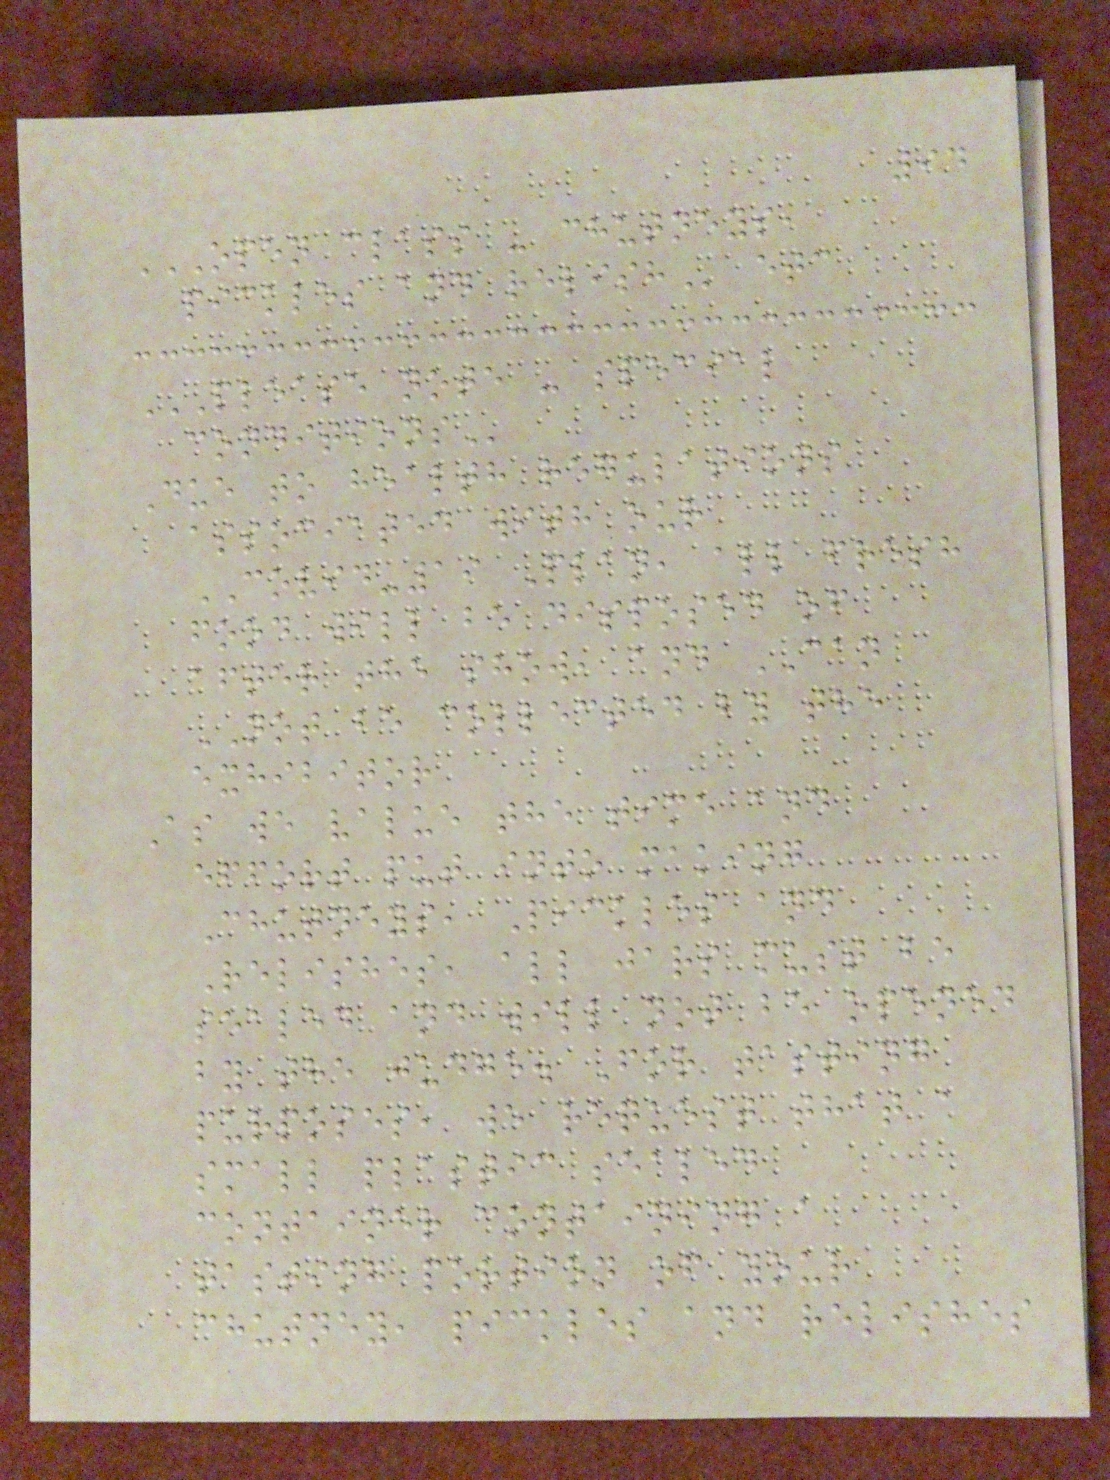94
OPEN CLASS - CHUTNEYS,
PICKLES AND RELISH etc
PLEASE NOTE - SPECIAL
CONDITIONS
Due to health regulations
associated with our
COVID-19 Plan, all fresh
food will be disposed of
after the show, and CAN
NOT be collected by the
exhibitor
As we value the time and
effort put into making
Chutneys, Pickles and
Relishes, all jars must be
sealed and will not be opened
by the judge. For tasting
purposes, we request that a
small plastic sealed
container containing a
tasting portion of your
chutney, pickles and relishes
